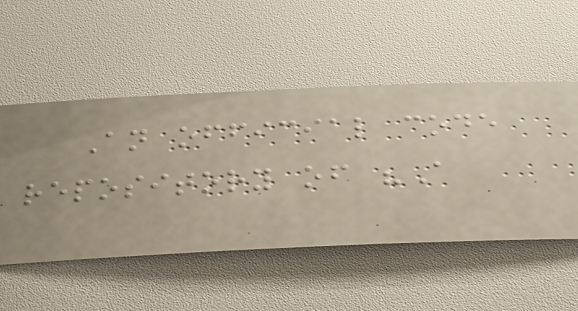An official code
repository of "A
